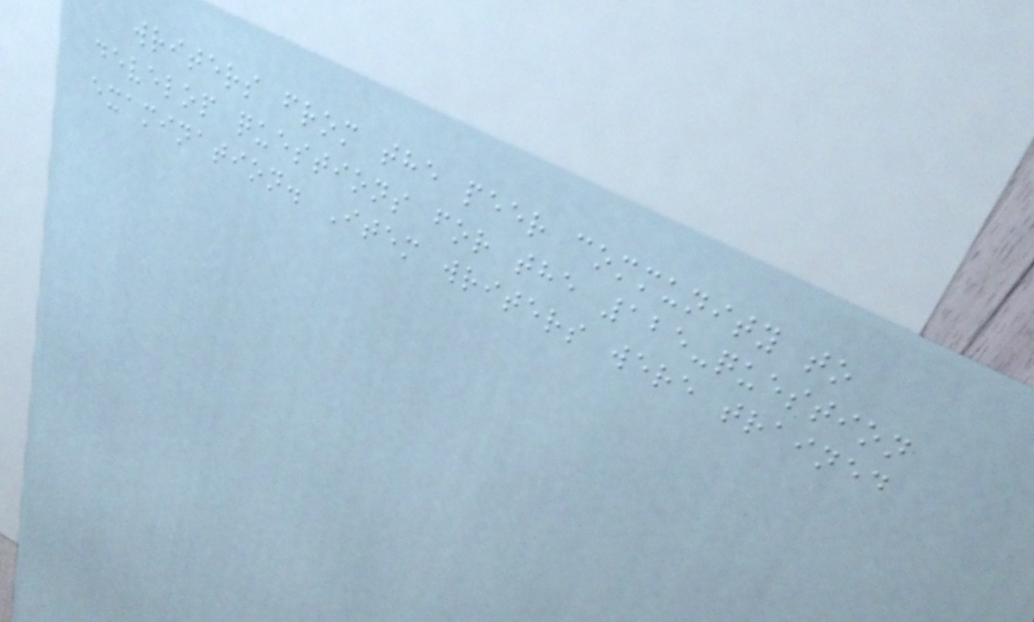writers from the peer community to
develop questions for the 125-question
examination. Item writers were trained
